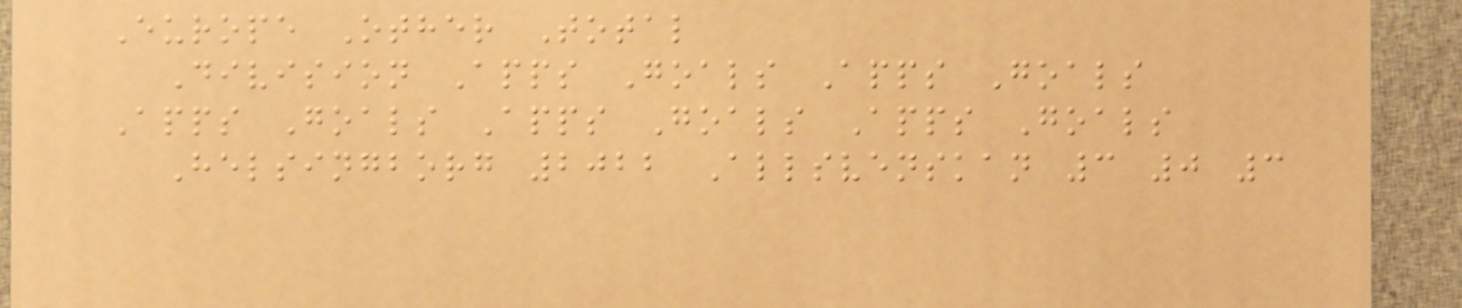Europe Other Total
Division Apps Goals Apps Goals
Apps Goals Apps Goals Apps Goals
Helsingborg 2022 Allsvenskan 3 0 3
